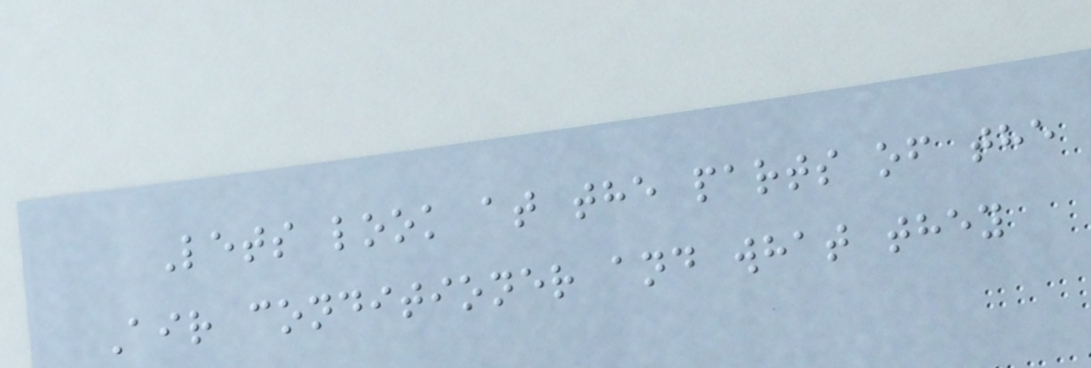Lets look at the parts of the
Air conditioner and what they
